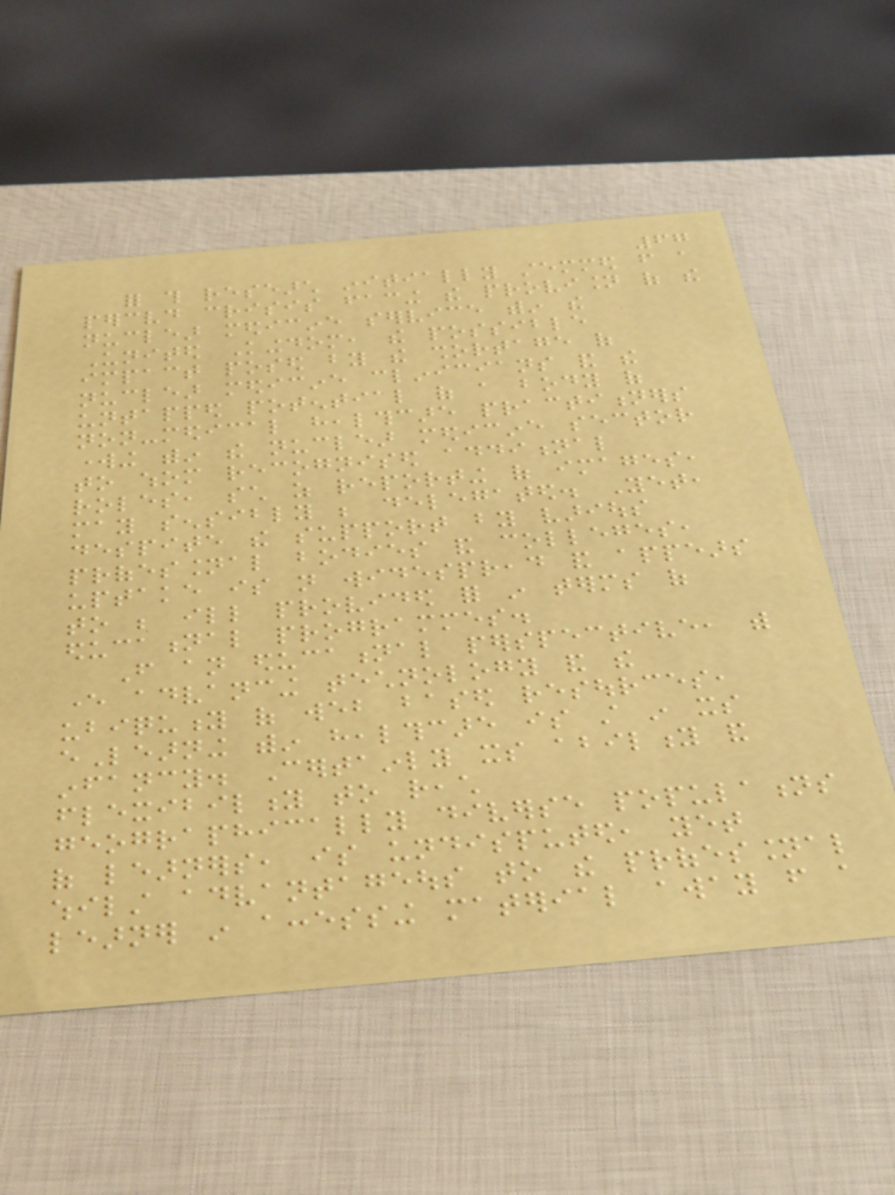67
for this research initially stemmed from a
perceived crisis facing the provision of the
nuclear medicine service within the
United Kingdom, the possible
impact posed by the shortage of
nuclear medicine clinicians and the
untapped potential of a body of
non-medical healthcare practitioners
working within the nuclear medicine sector
to whom recognised additional
roles, such as reporting of images,
may sensibly be delegated. Yet,
despite the support by various
professional bodies and colleges,
uptake is not widespread and appears
to be ill provided for in terms of
educational programmes.
From an educational perspective, with
ever advancing technology and the
ubiquity of web based resources,
eLearning within healthcare is still in its
infancy. Certainly its ability and
flexibility to reach
geographically diverse populations
of learners, is undisputed, yet
whilst advantageous to the professional
learner in accessing material away from a
